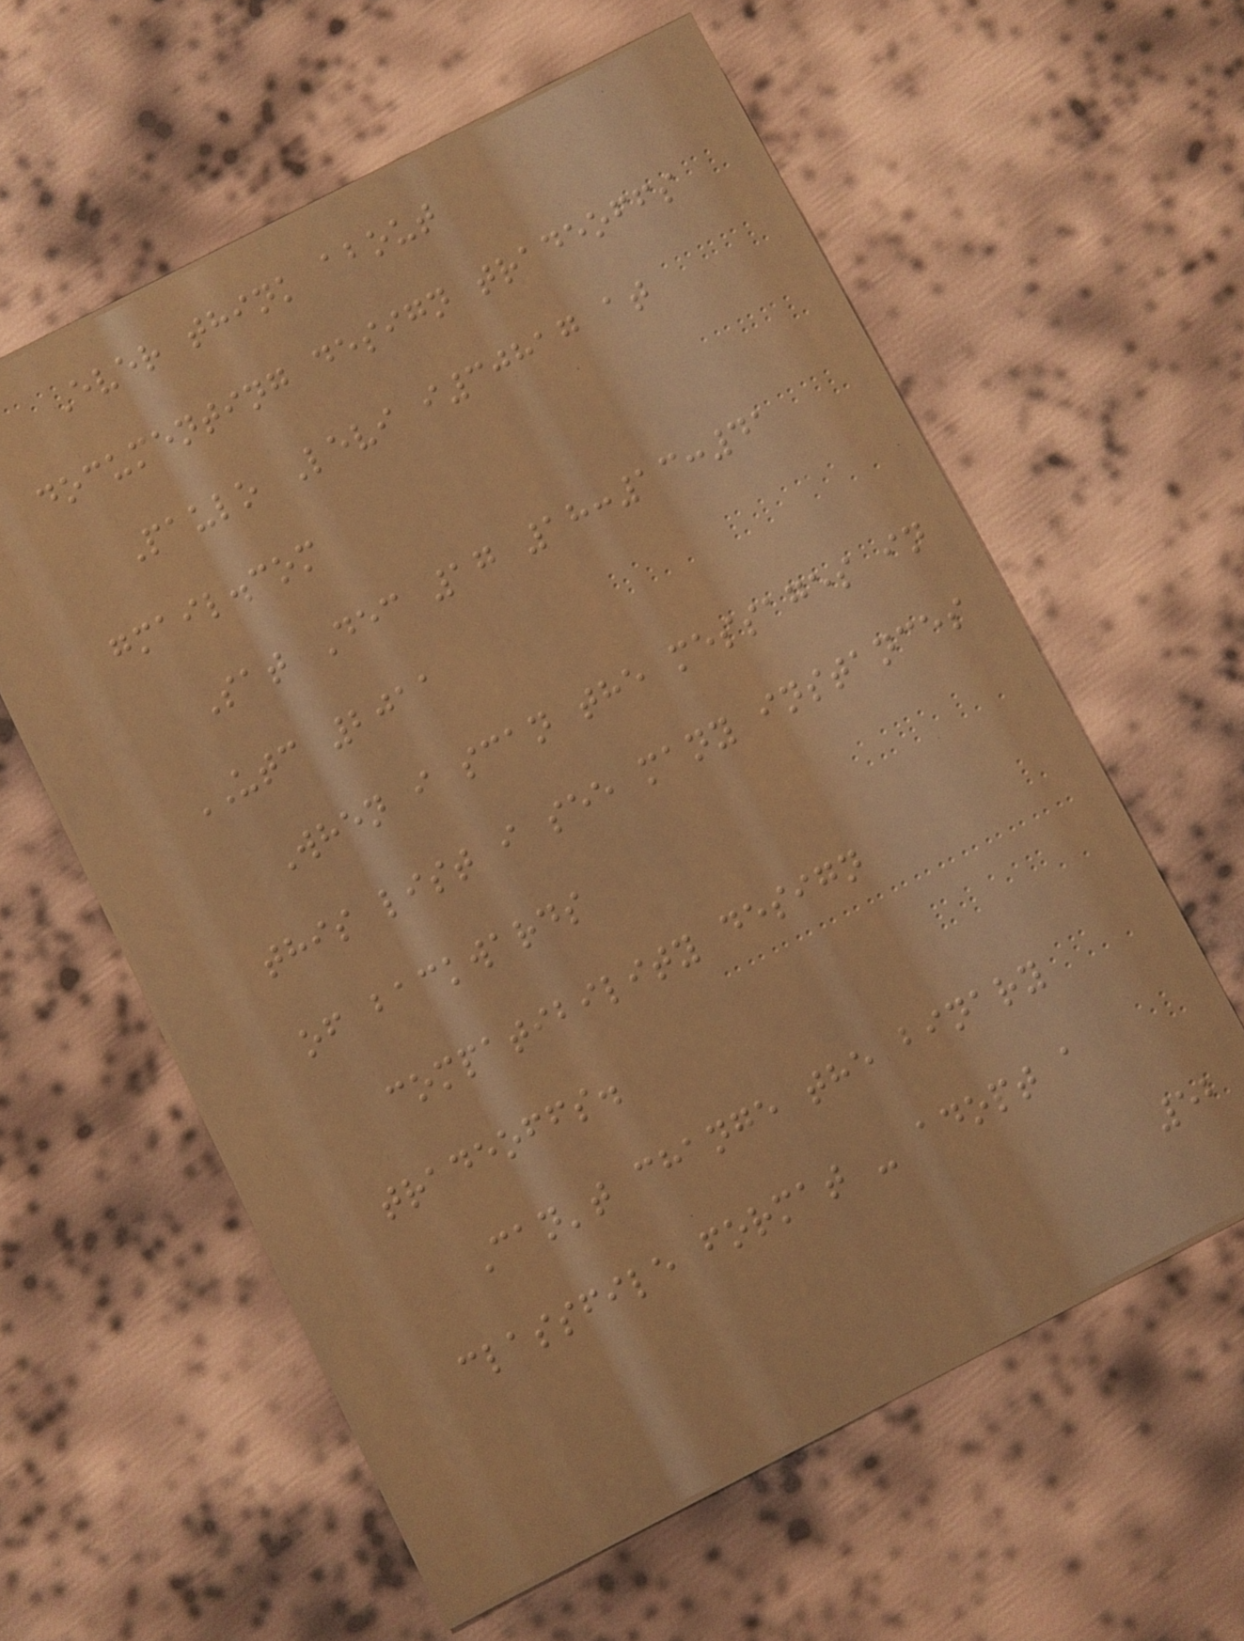Ever think about
documenting design tradeoffs
Paulo Levi i30817 at
gmail.com
Sat Dec 17 18:13:41
UTC 2011
When i scan the messages in
this list i see many instances
of backwards
compatibility design
tradeoffs.
Can't change the binary
classfile format - adopt a
52
